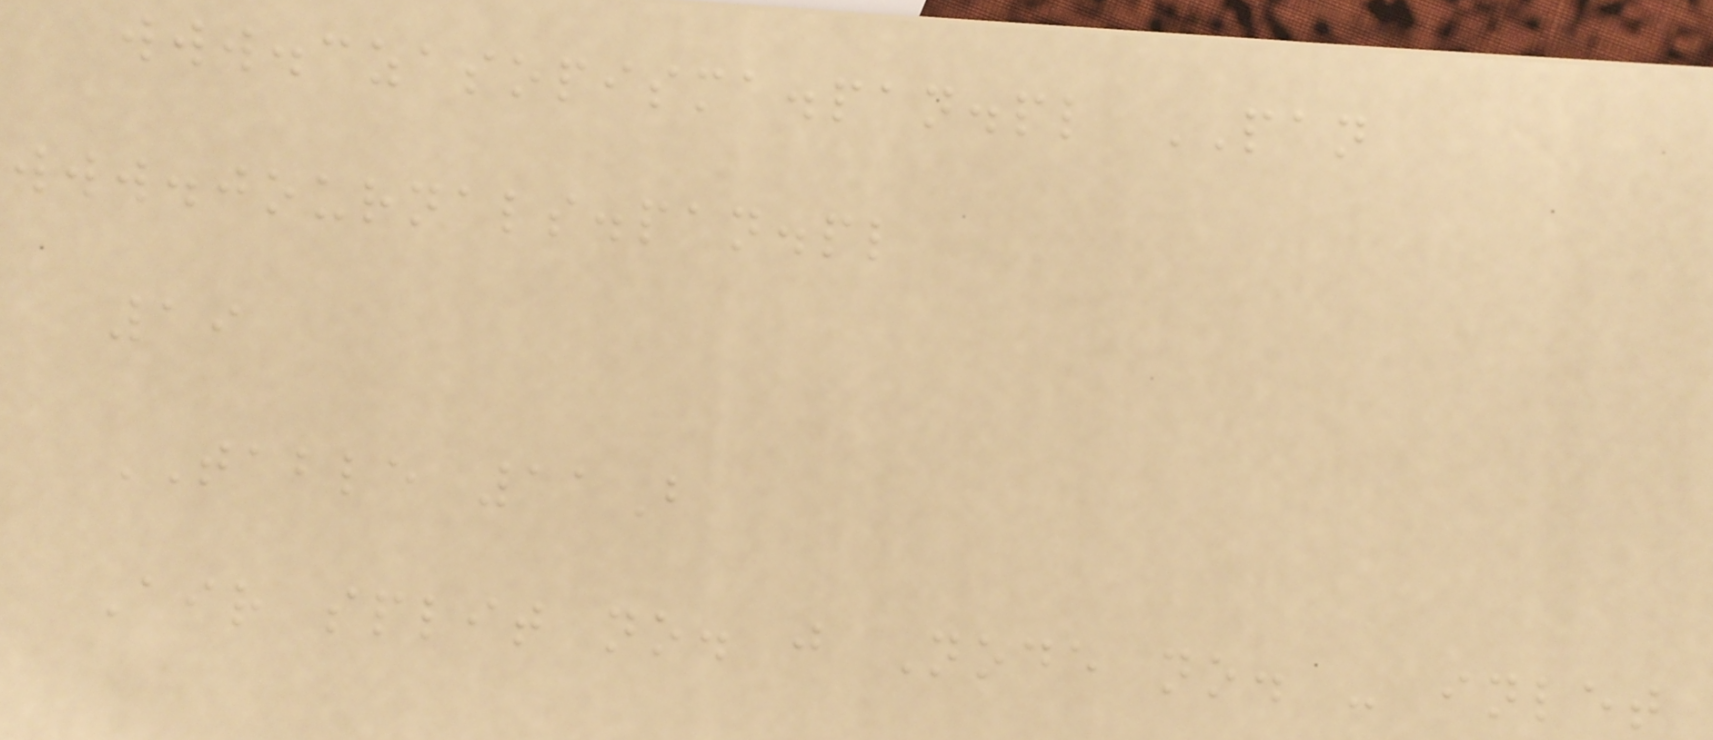www.czasopisma.pan.pl PAN
www.journals.pan.pl
19
TABLE 11B
Air split no. j Node no. - inlet
